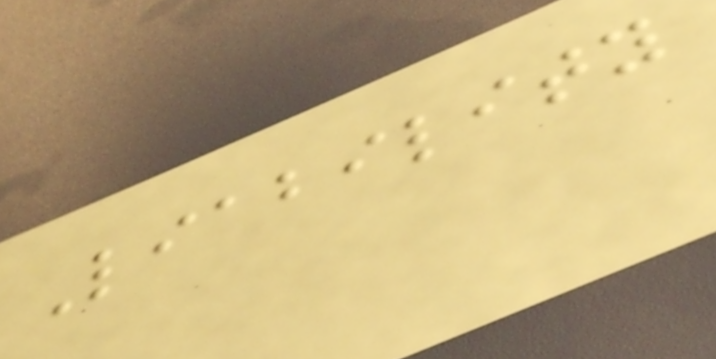Liability
